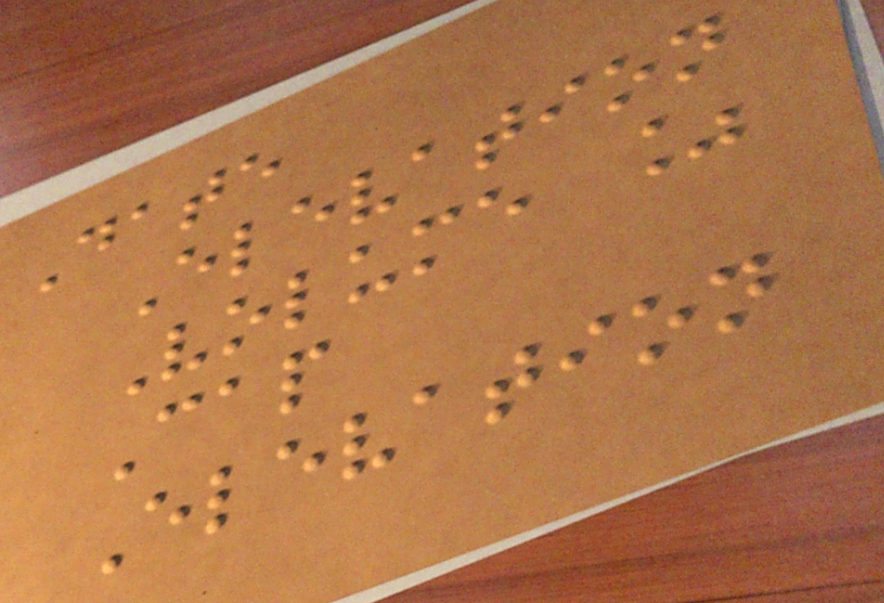Date
Elevation
Volume %
Cap
Elevation
